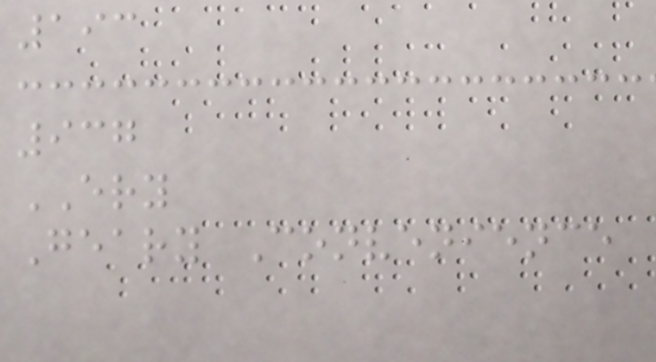193
937
ERY
Geary Convenience
